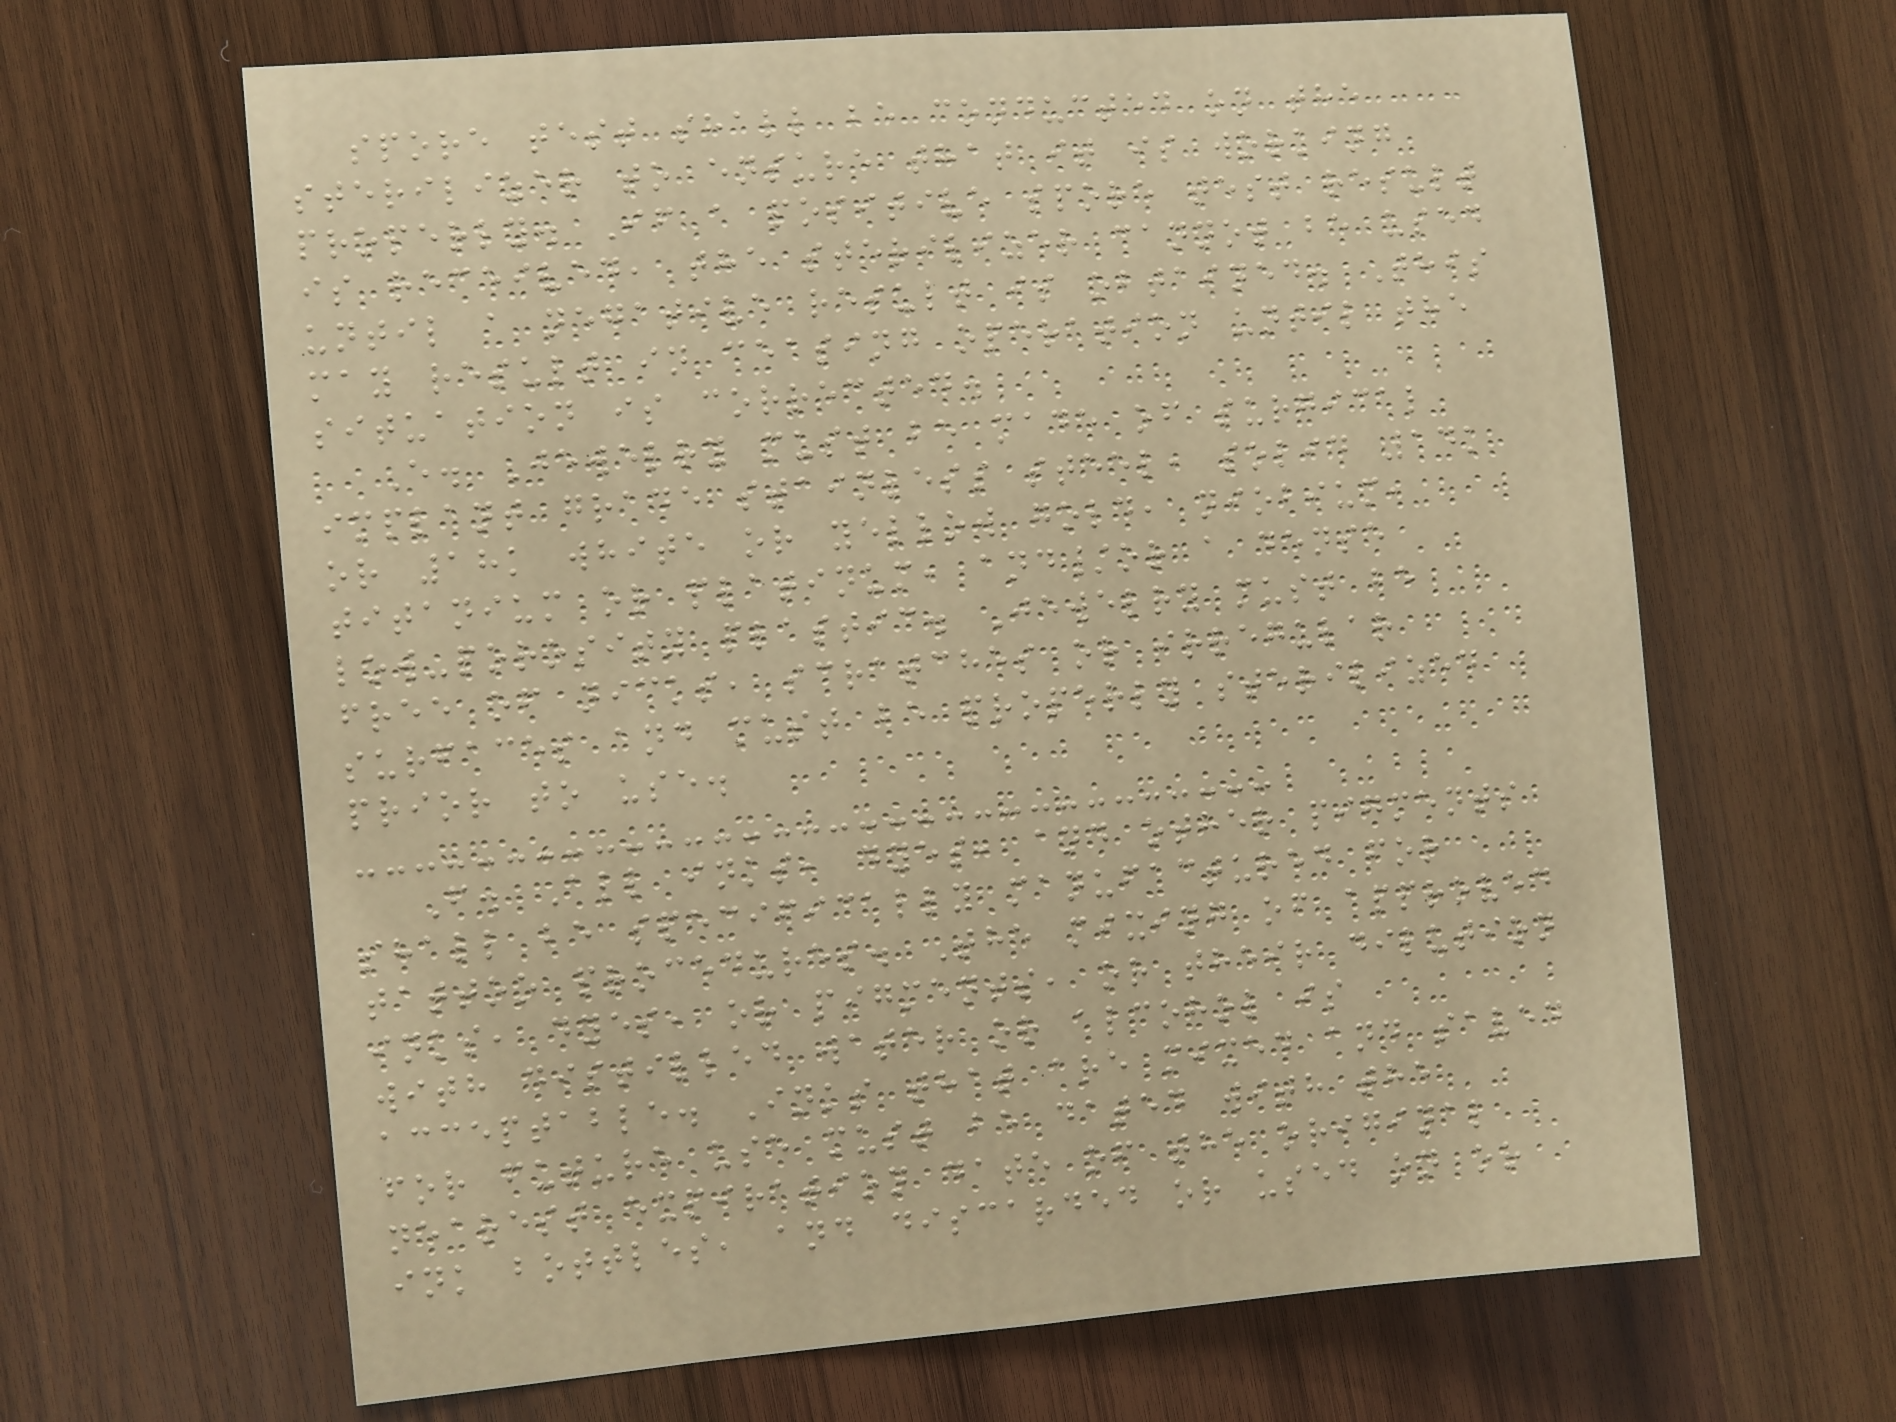spore test shall be conducted on the
sterilizer to ensure that it is working
properly. If a positive spore test result
is received, the sterilizer cannot be used
until a negative result is obtained. This
may result in ceasing operation until the
situation is corrected.
E. Jewelry must be made of surgical
implant grade stainless steel, solid 14k
or 18k white or yellow gold, niobium,
titanium or platinum, and/or a dense
low-porosity plastic. Jewelry must be
free of nicks, scratches or irregular
surfaces and must be properly sterilized
prior to use.
F. All inks, dyes, and other pigments
shall be specifically manufactured for
tattoo procedures. The mixing of approved
inks, dyes, or pigments, or their dilution
with distilled water or alcohol is
acceptable. Inks that are mixed and saved
for future use must be dated with the
nearest expiration date of the original
ink bottles, and discarded or used on or
